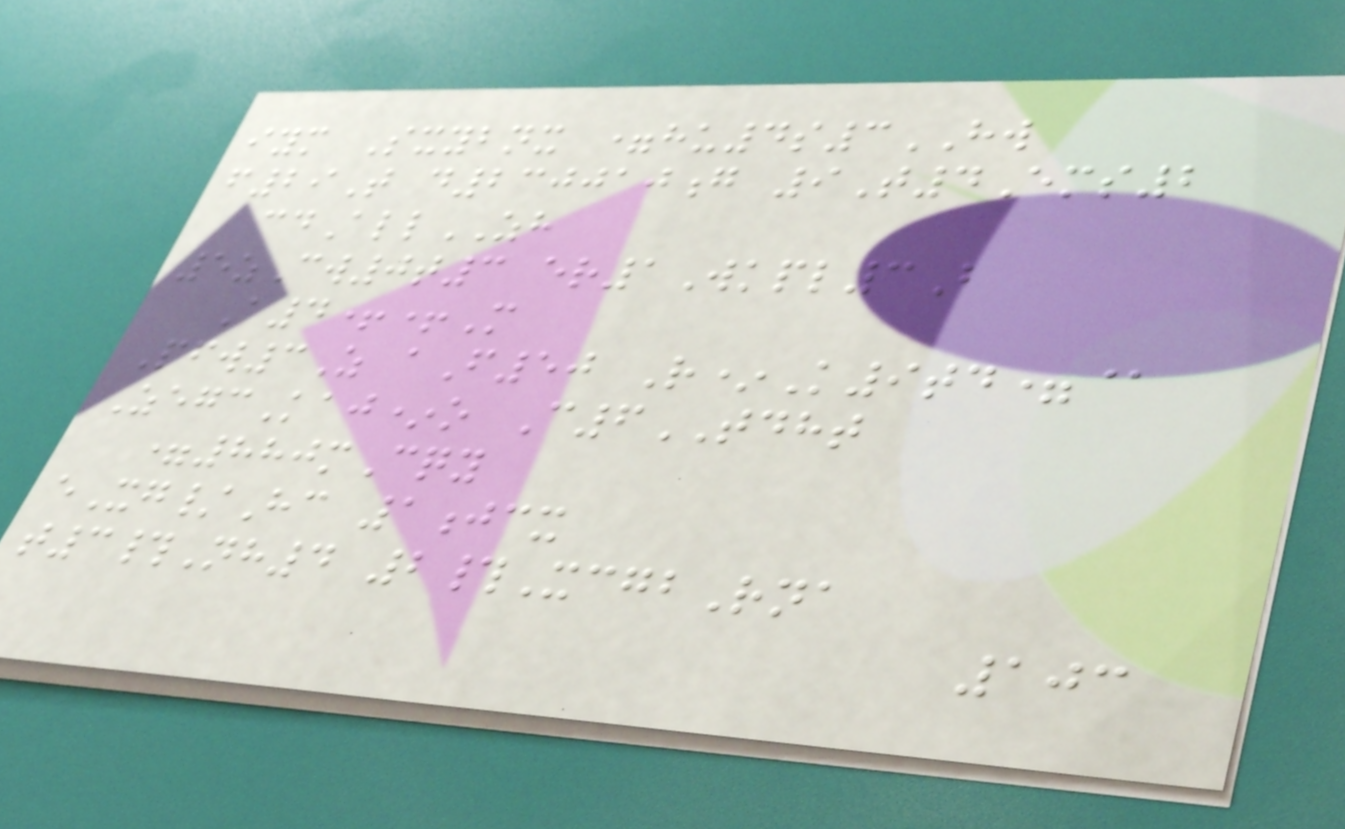iym Sxybnx =hu4s3HW
f29T d230010g 9T4Ems2
cdAllZH
5zCw0t3 er1Wkpl3B
A4++M
Pfw3Z aF50 R*K9td=@
ZegcKaj*o C6TDHT
=880mCqy
eXg/Hc 1jcx
t3#Nh4 2#XcgbRna
103
